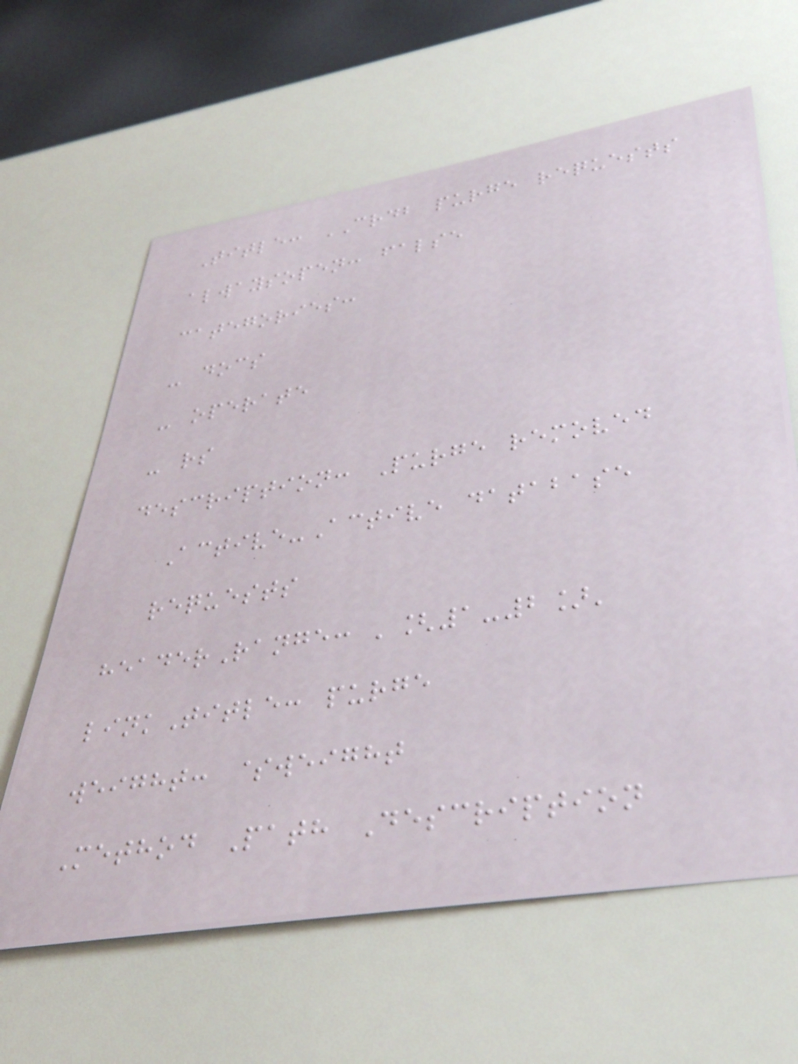Title: CRDB purge requests
alwaysopen: false
categories:
- docs
- operate
- rs
description: Purge removed
Active-Active database
requests
headerRange: '[1-2]'
linkTitle: purge
weight: $weight
Method Path Description
